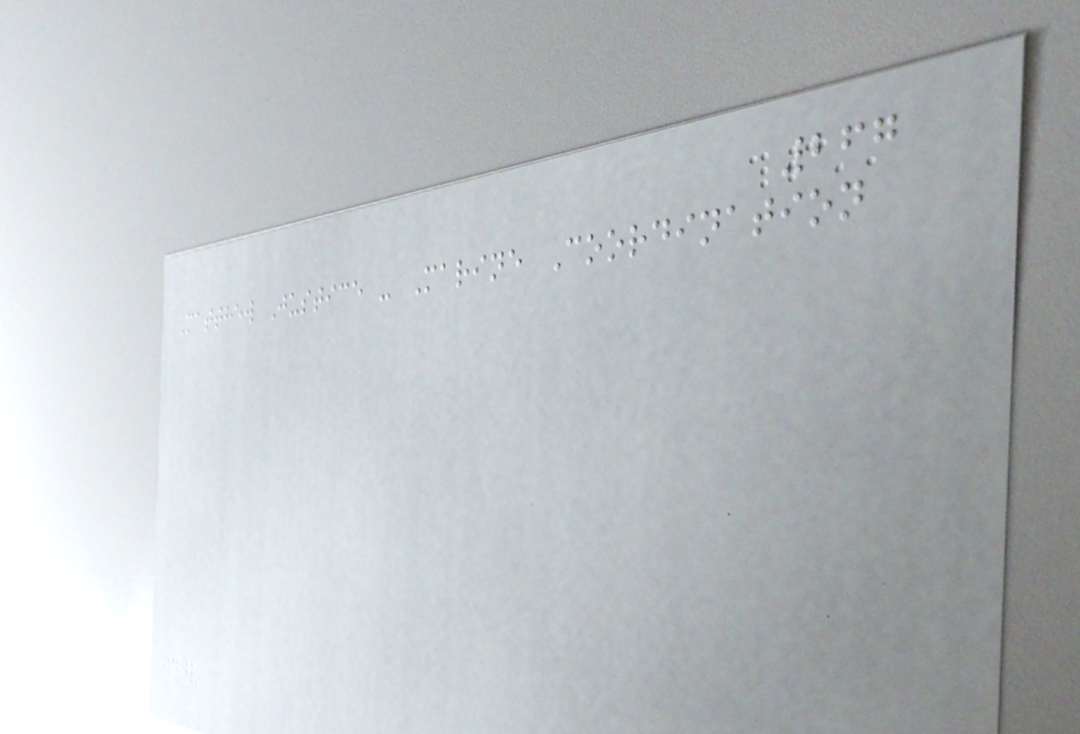267
Matthew Justice - Marine Coordination
